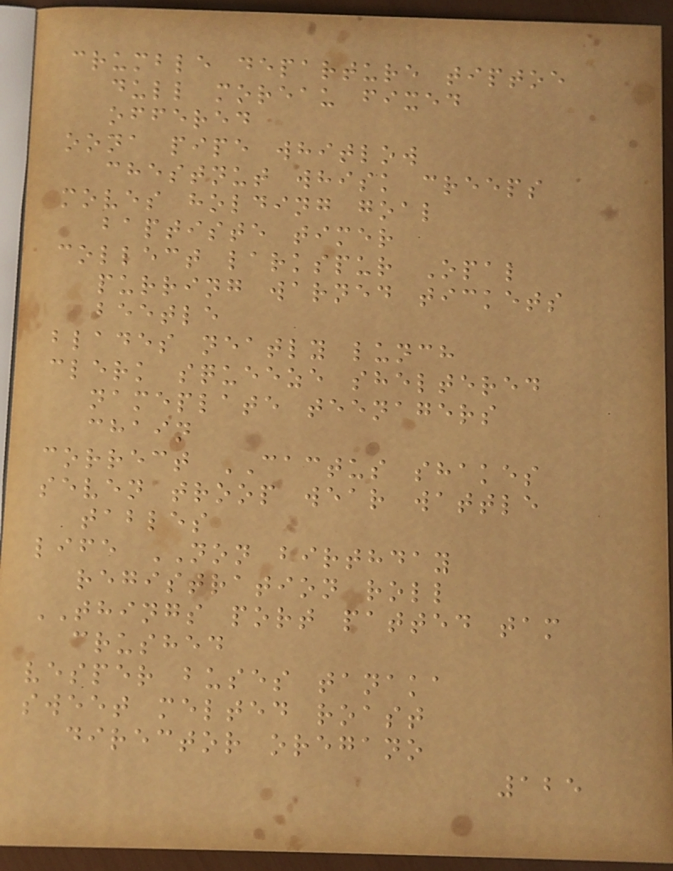crumble departure tiptoe
dull moreau fixed
offered
oona pipe whitlow
chestnut whisk creeps
moves holding goal
baptiste timer
collect larkspur Opal
purring warned tickets
beetle
blades neatly lunch
clerk squeeze sheltered
nameplate teenagers
chain
correct CACTUS shakes
seven troop wear wattle
tables
life NON birthday
registration roll
THINGS port patted tam
crushed
vesper buses tanaka
sweet melted roast
director oregano
125
